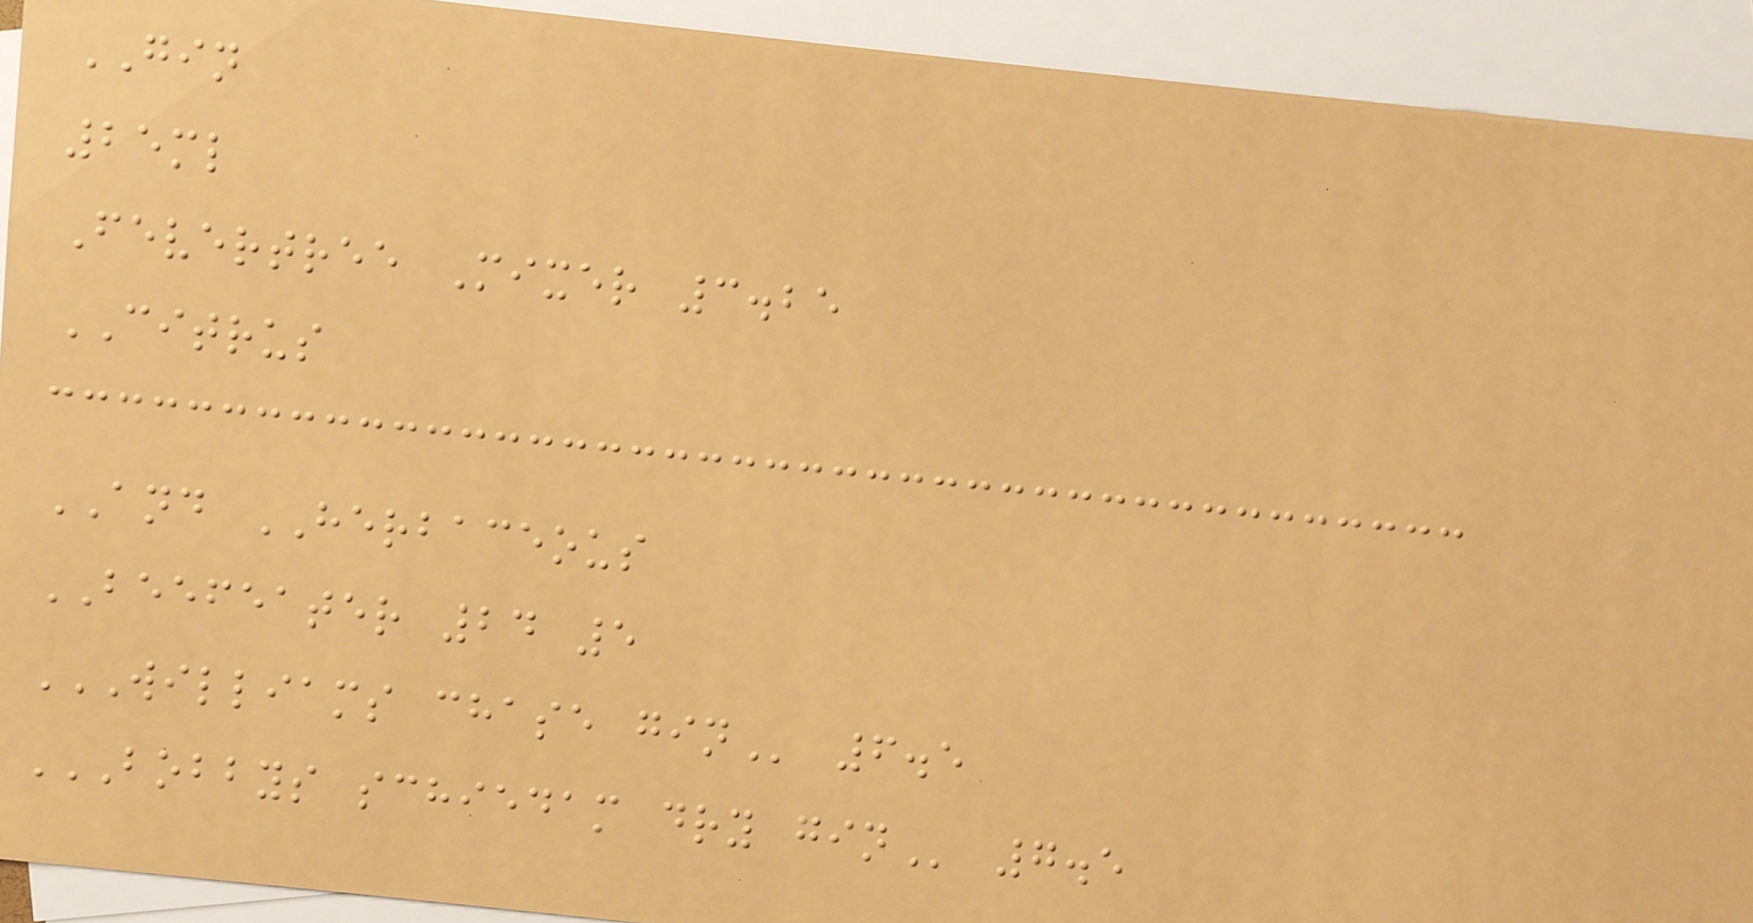GIN
25ml
Fevertree Mixer 3.25
CITRUS
AND HERBACEOUS
BEEFEATER 24 5
WILLIAMS CHASE GIN 6.5
BOBBYS SCHIEDAM DRY GIN 7.5
